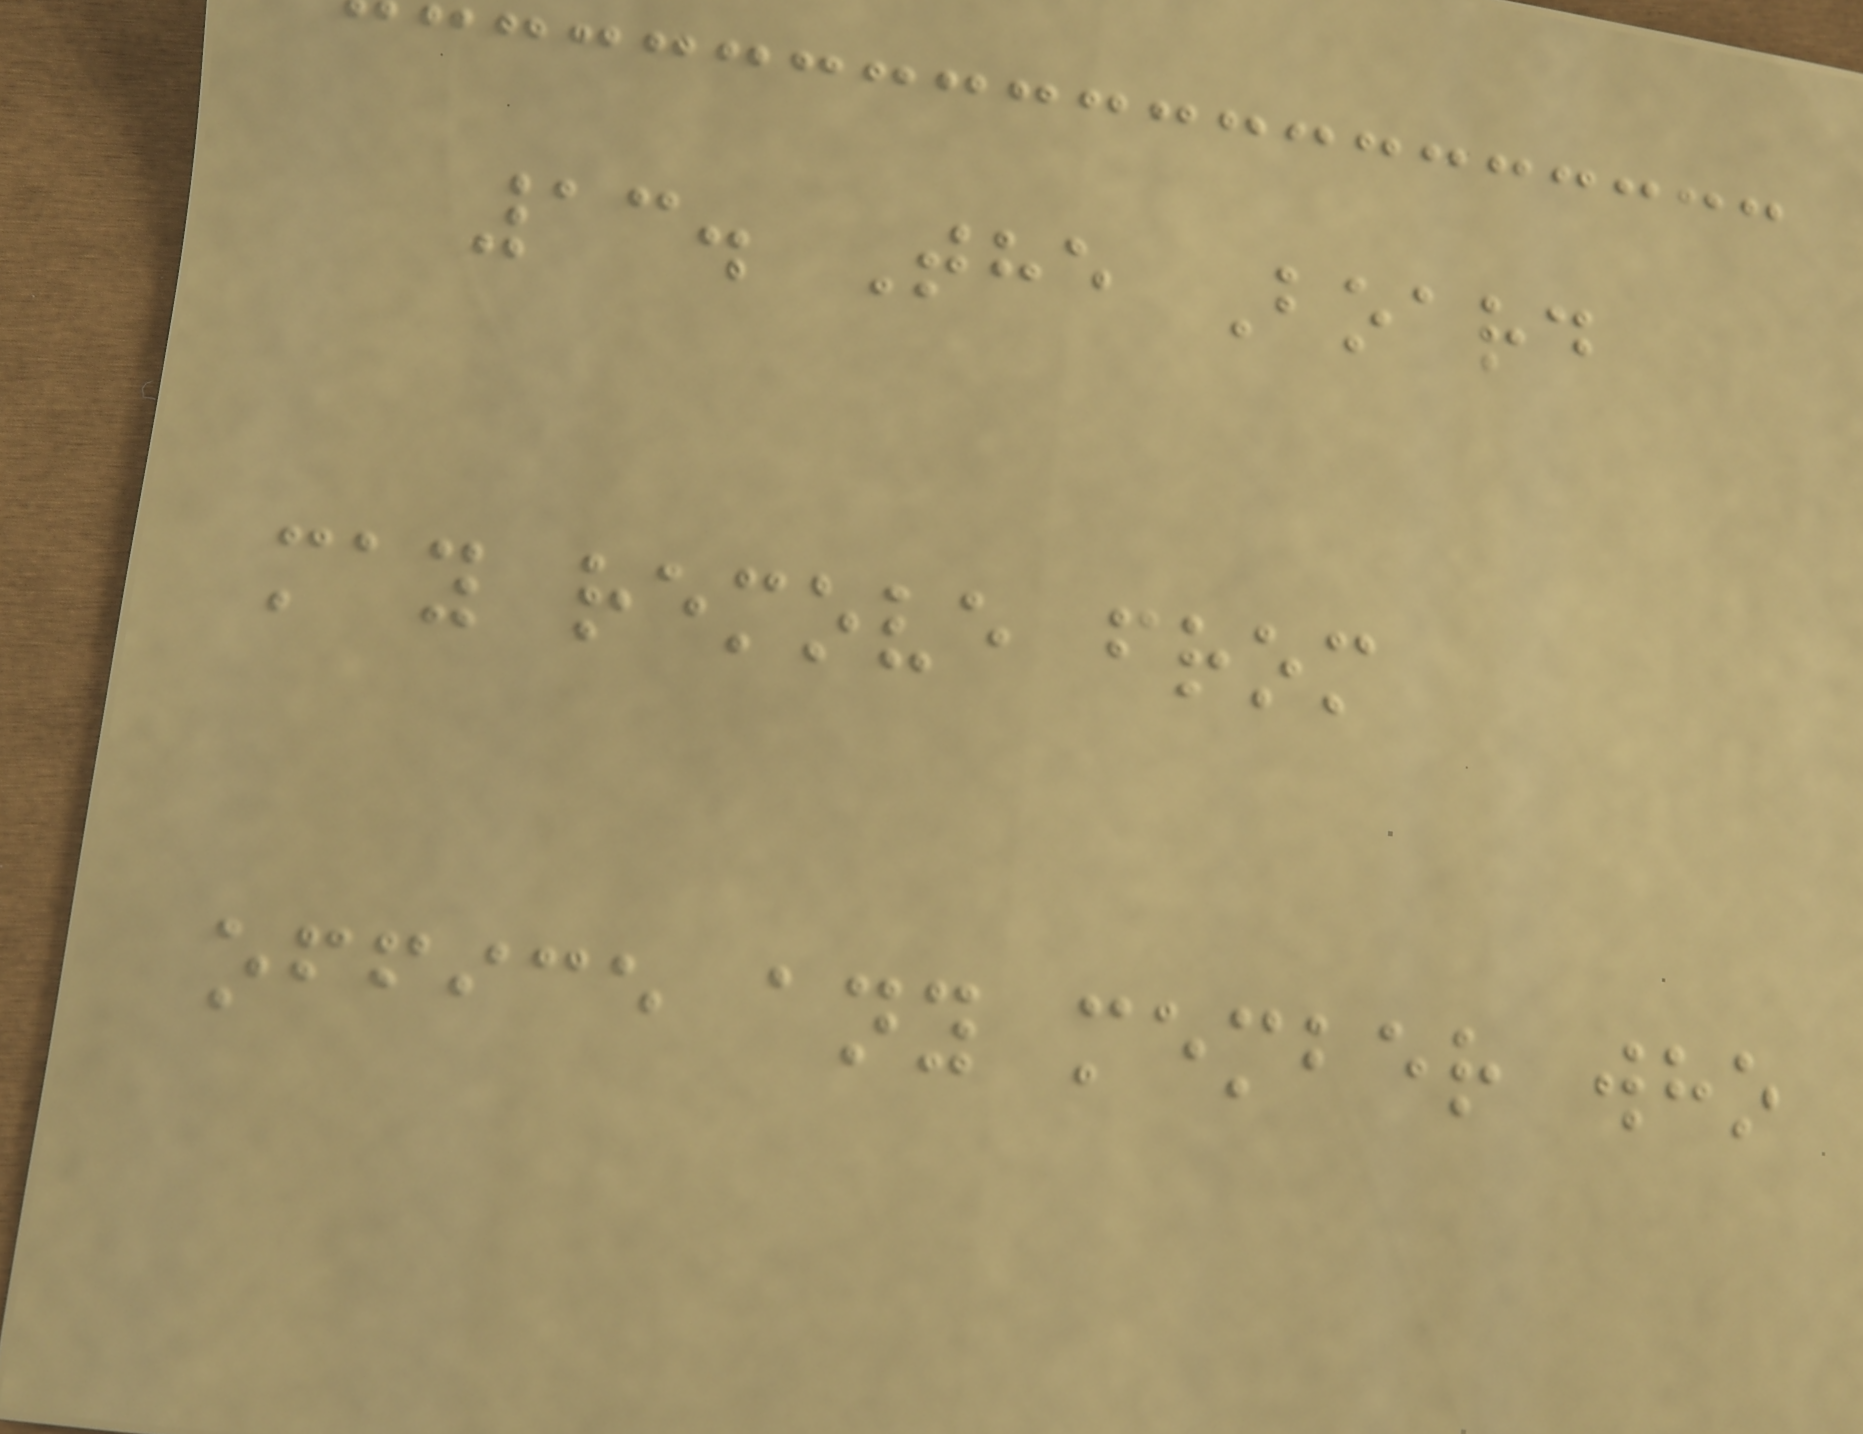13. The Board
may remove from
office any member who
